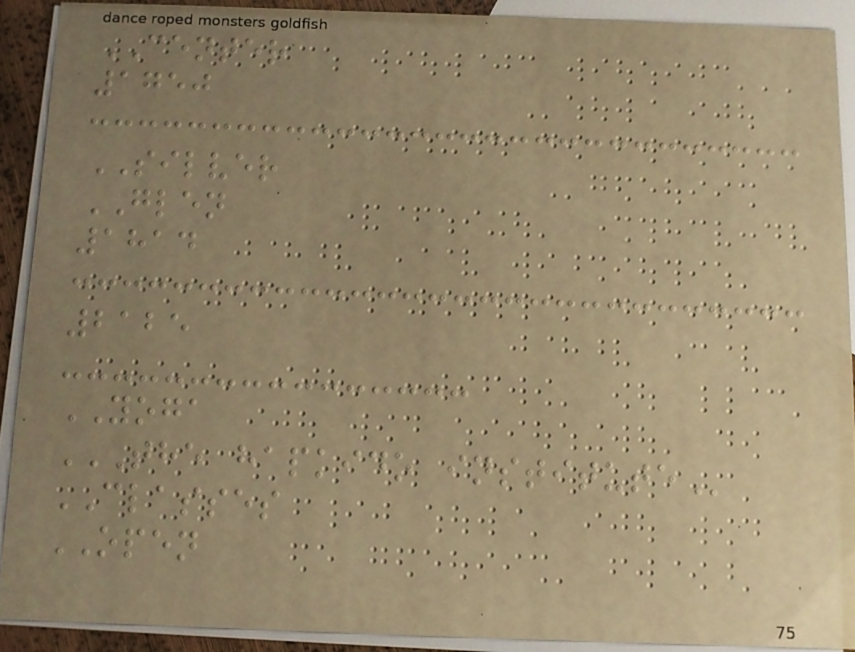CENTER
1750
SILVER
GLEN
1814
2125
YOGA
THE HAPKIDO INSTITUTE
CLASSES
OPEN
